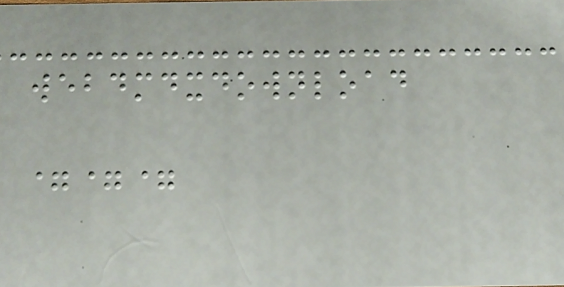webdmdxdownload
===
